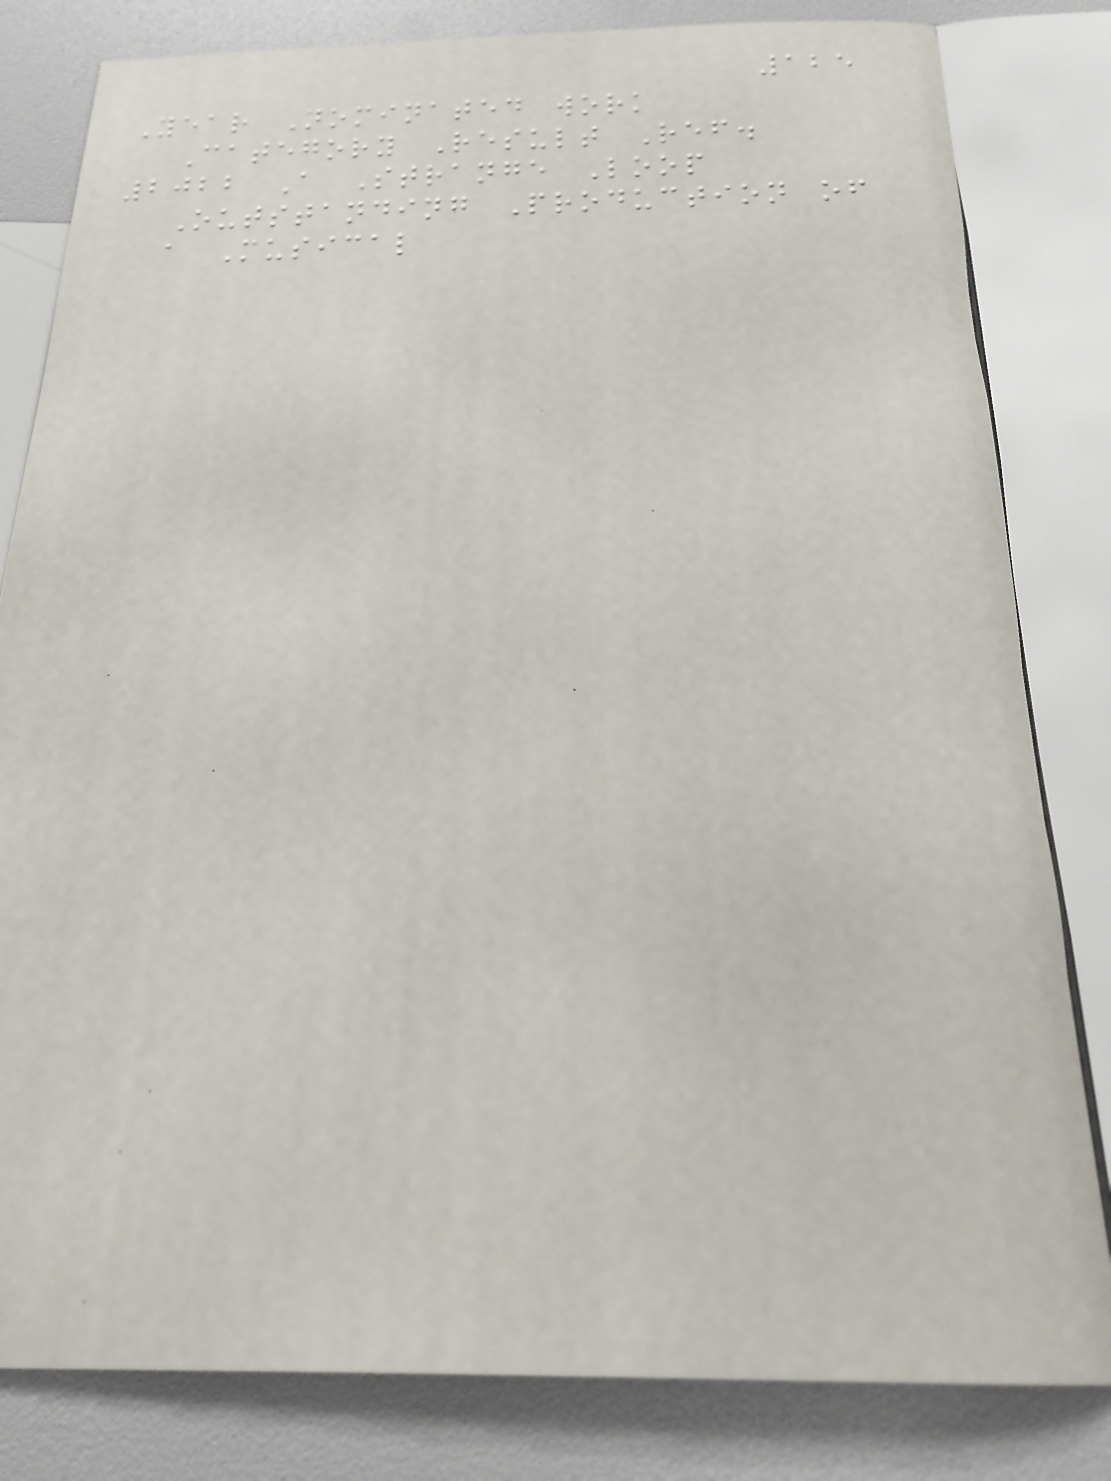125
Year Nominated work
Category Result Ref.
2022 A Strange Loop
Outstanding Production of
a Musical
